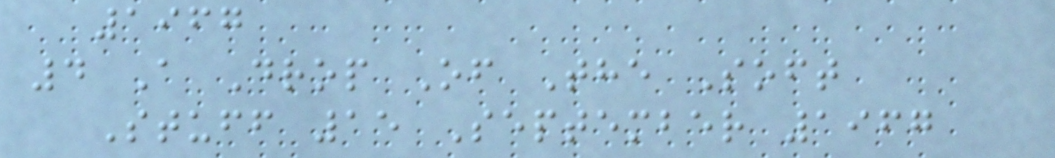1967
4 A Drop Of The Soft
Stuff 15 September 1967
